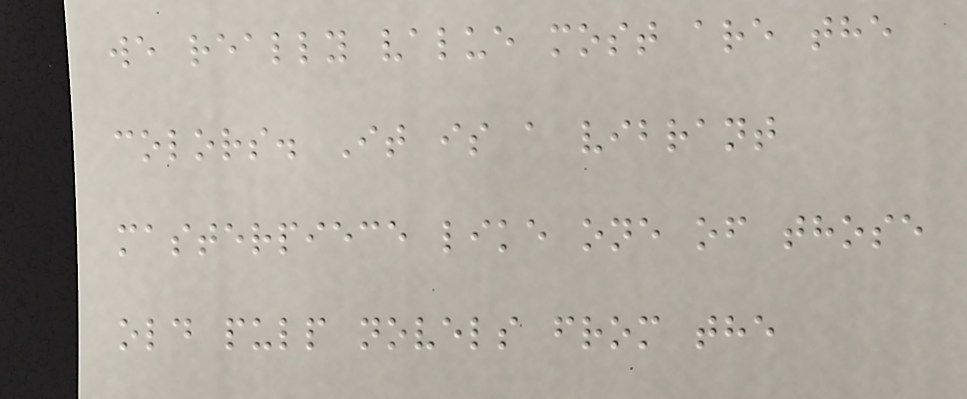we really value most are the
colors. It is a vibrant
masterpiece like one of those
old pulp novels from the
